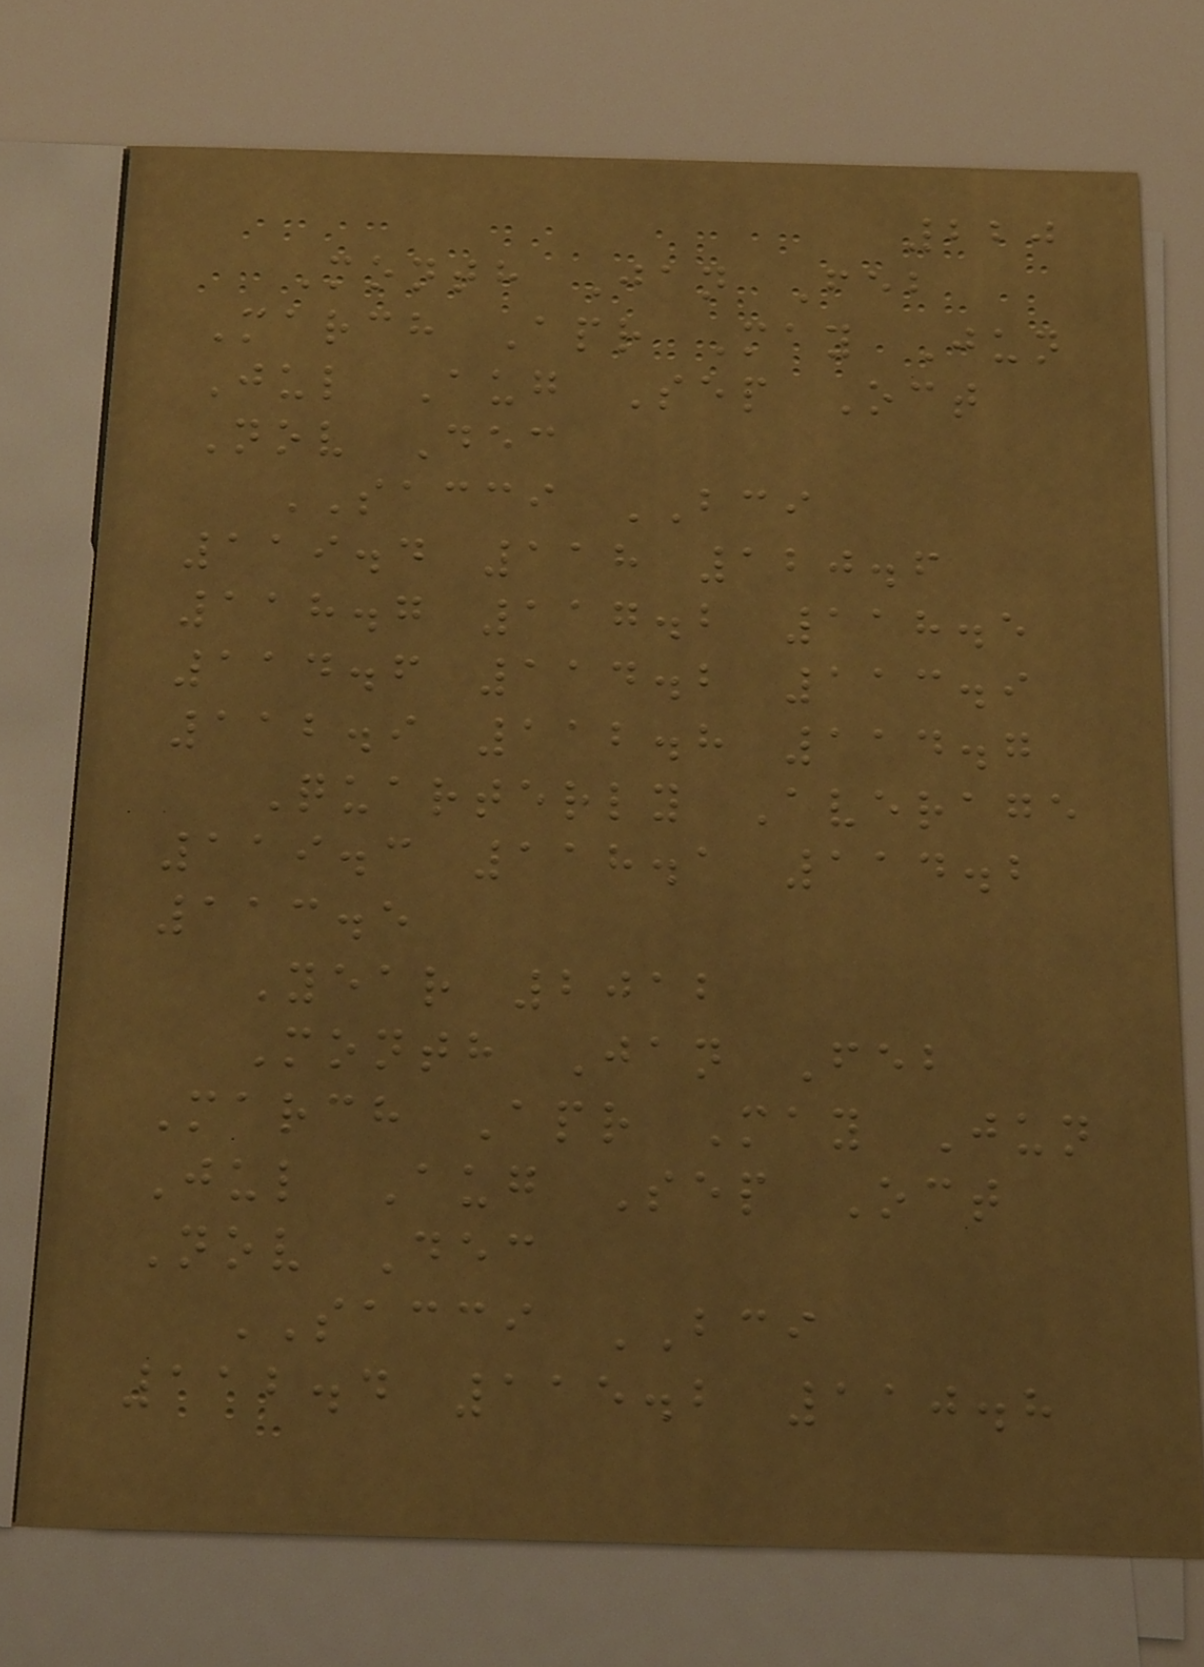220
Month Jan Feb
March Apr May Jun
Jul Aug Sep Oct
Nov Dec
SACCI BCI
119.4 118 120.6
118.7 117.2 118.5
114.6 114.2 113.9
112.9 112.8 114.7
Quarterly Average
119.3 118.1 114.2
113.5
Year 2012
Month Jan Feb
March Apr May Jun
Jul Aug Sep Oct
Nov Dec
SACCI BCI
112.4 115.2 110.8
